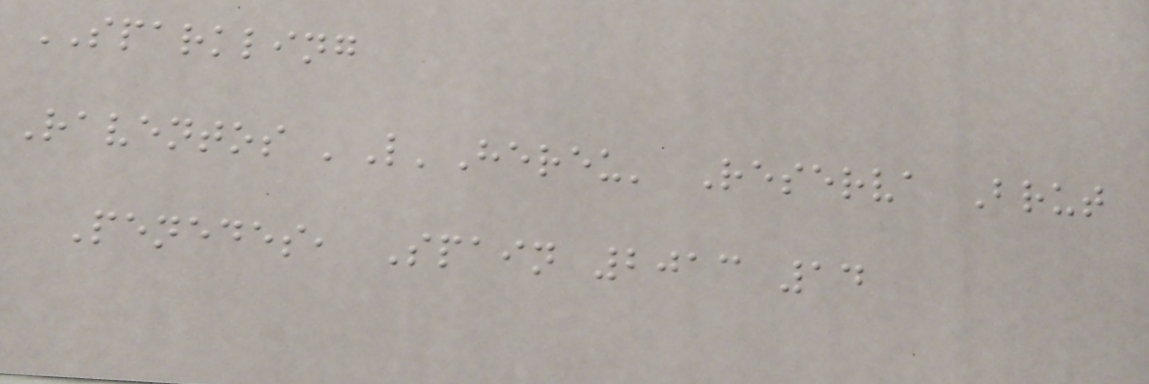SPARKLING
Raventos 'L'Hereu' Reserva Brut
Penedes, Spain 2013 14
